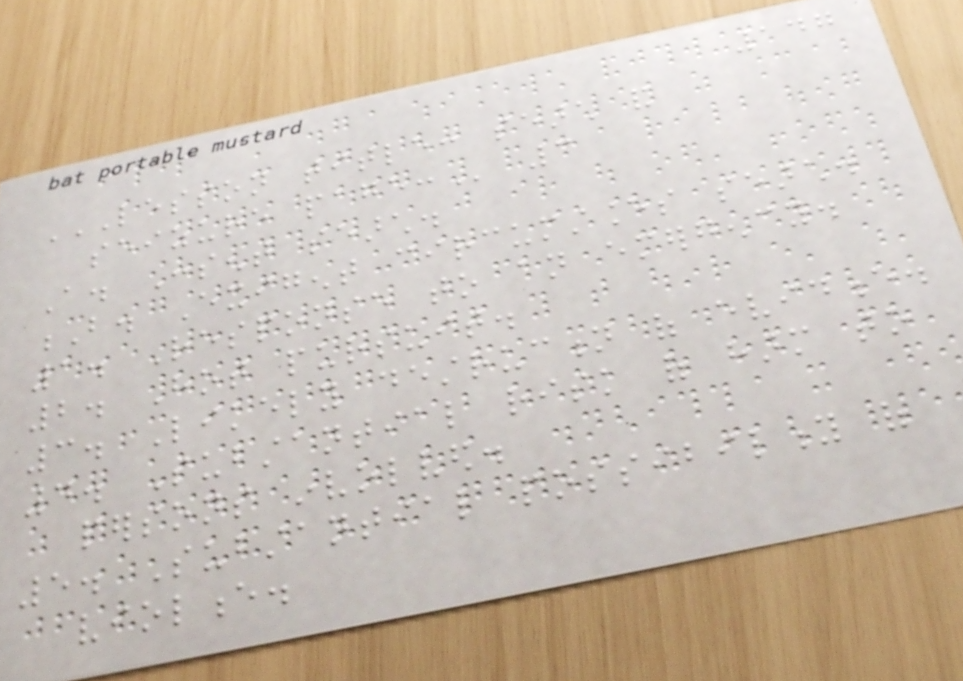147
LESSON TITLE: SEARCH AND
SEIZURE PAGE: 3
A. Consent search.
B. Exigent circumstances search.
1. Response to an emergency.
2. Hot pursuit.
3. Likely destruction of evidence.
4. Substantial risk of harm to
persons involved.
5. Substantial possibility of
violence.
